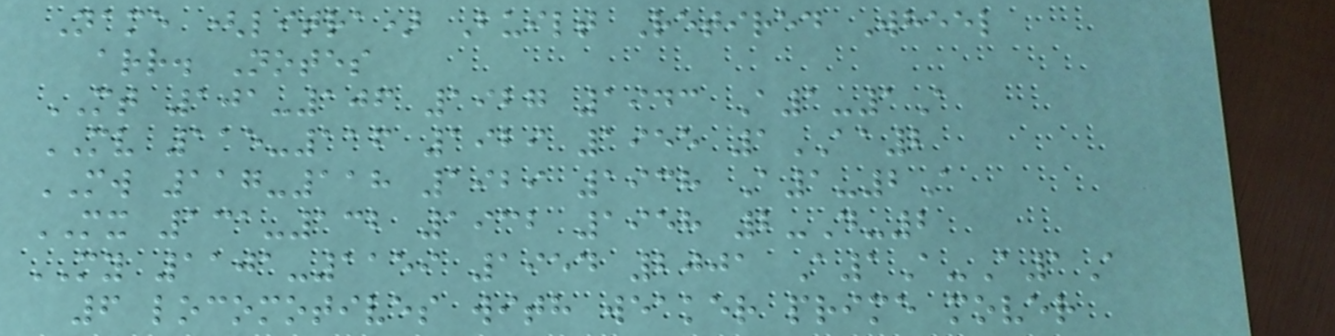Name (litra) Built Retired Wheel
arr. Notes
MT 101-106 1927 1943 A1-1A
MV 115-116 1929 1955 1AA2
MW 117-118 1929 1938 A1-2A
MX 131-132 1932 1958 2-D-2
MY 1101-1159 1954 2001 A1A-A1A
6 locomotives with weaker prime mover
